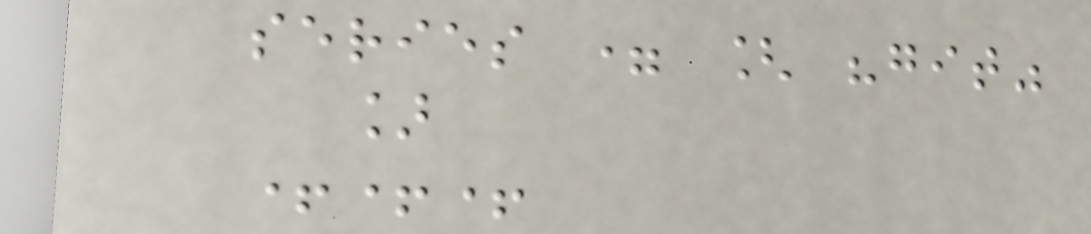series = [ "git"
]
+++
